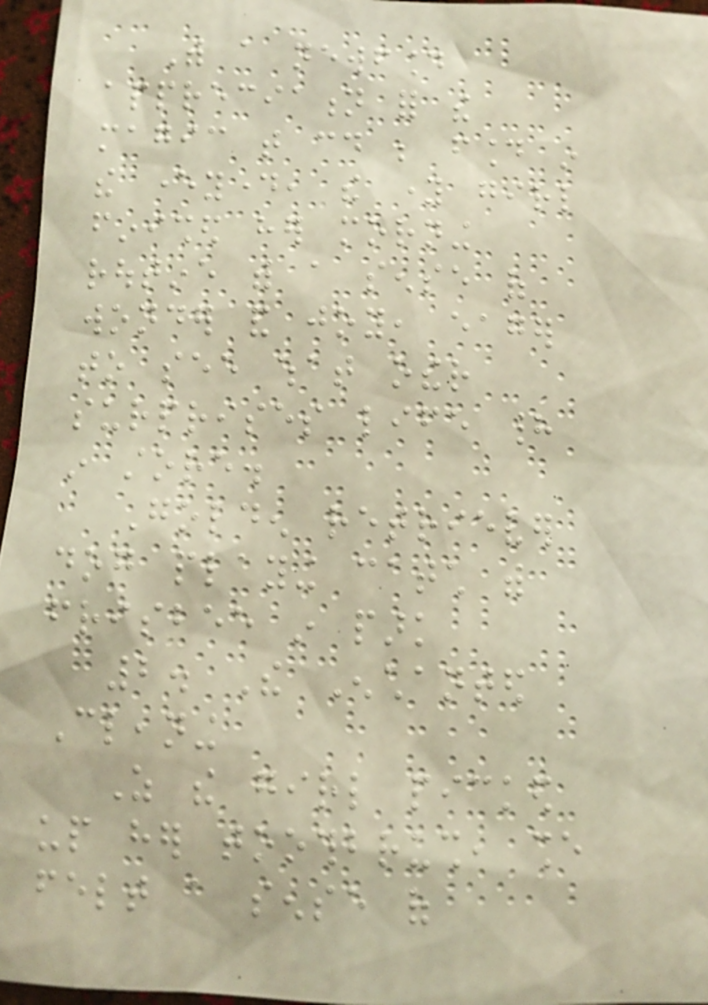With a newfound
appreciation for the
magic that could be found in
the everyday, the young girl
finished her morning
routine with a sense of
wonder and joy, eager
to see what other
surprises life had
in store.
Golden retriever
dog playing catch with
frisbee in park
2. The Enchanted
Cleaning
As the girl picked
up her toothbrush, she
felt a sense of
